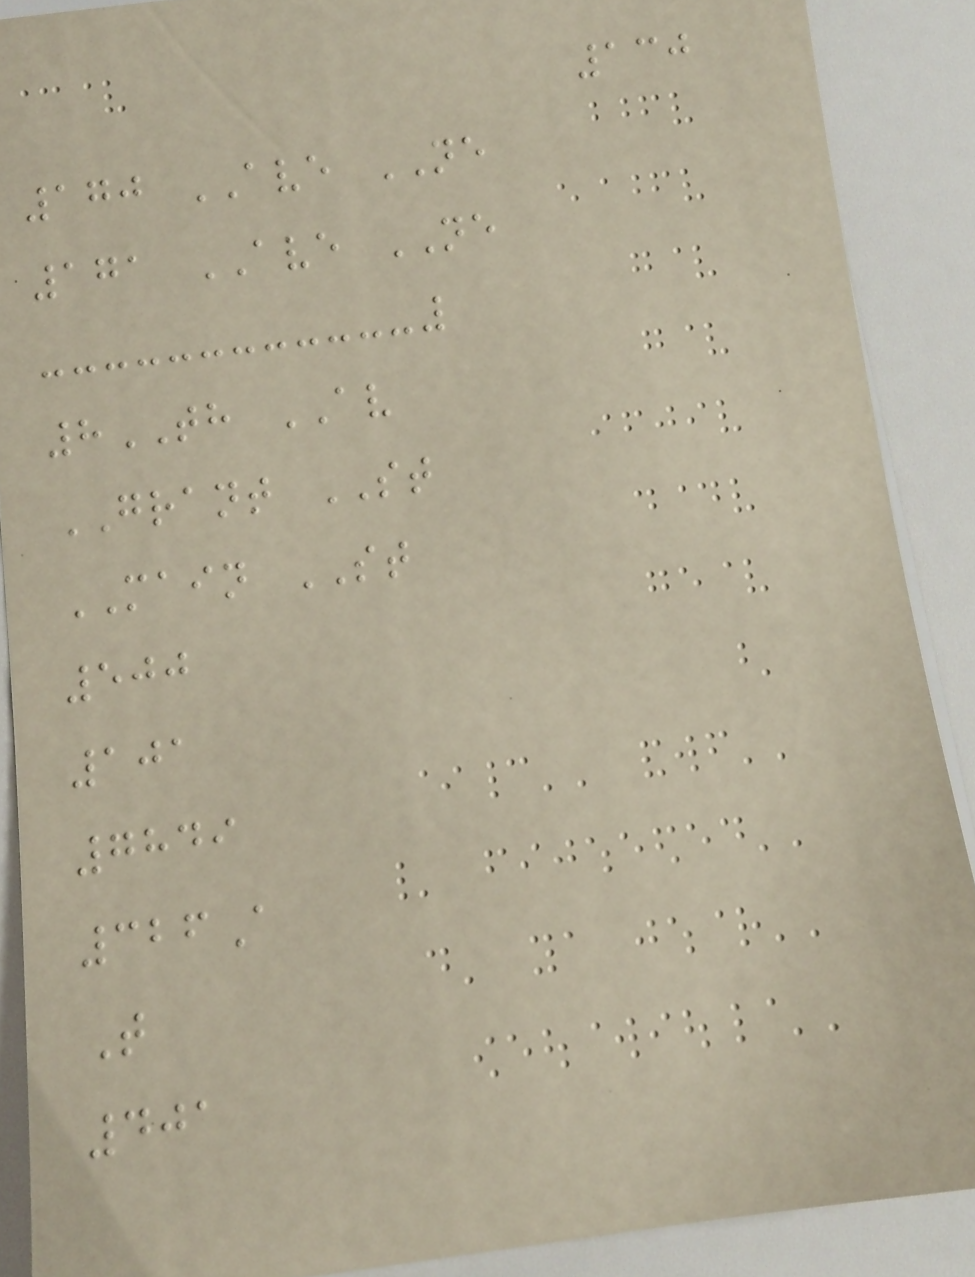130
170 AVE NE
171 AVE NE
8TH AV
GRANT ST
MAIN ST
500
101
7849
326A
T
401
